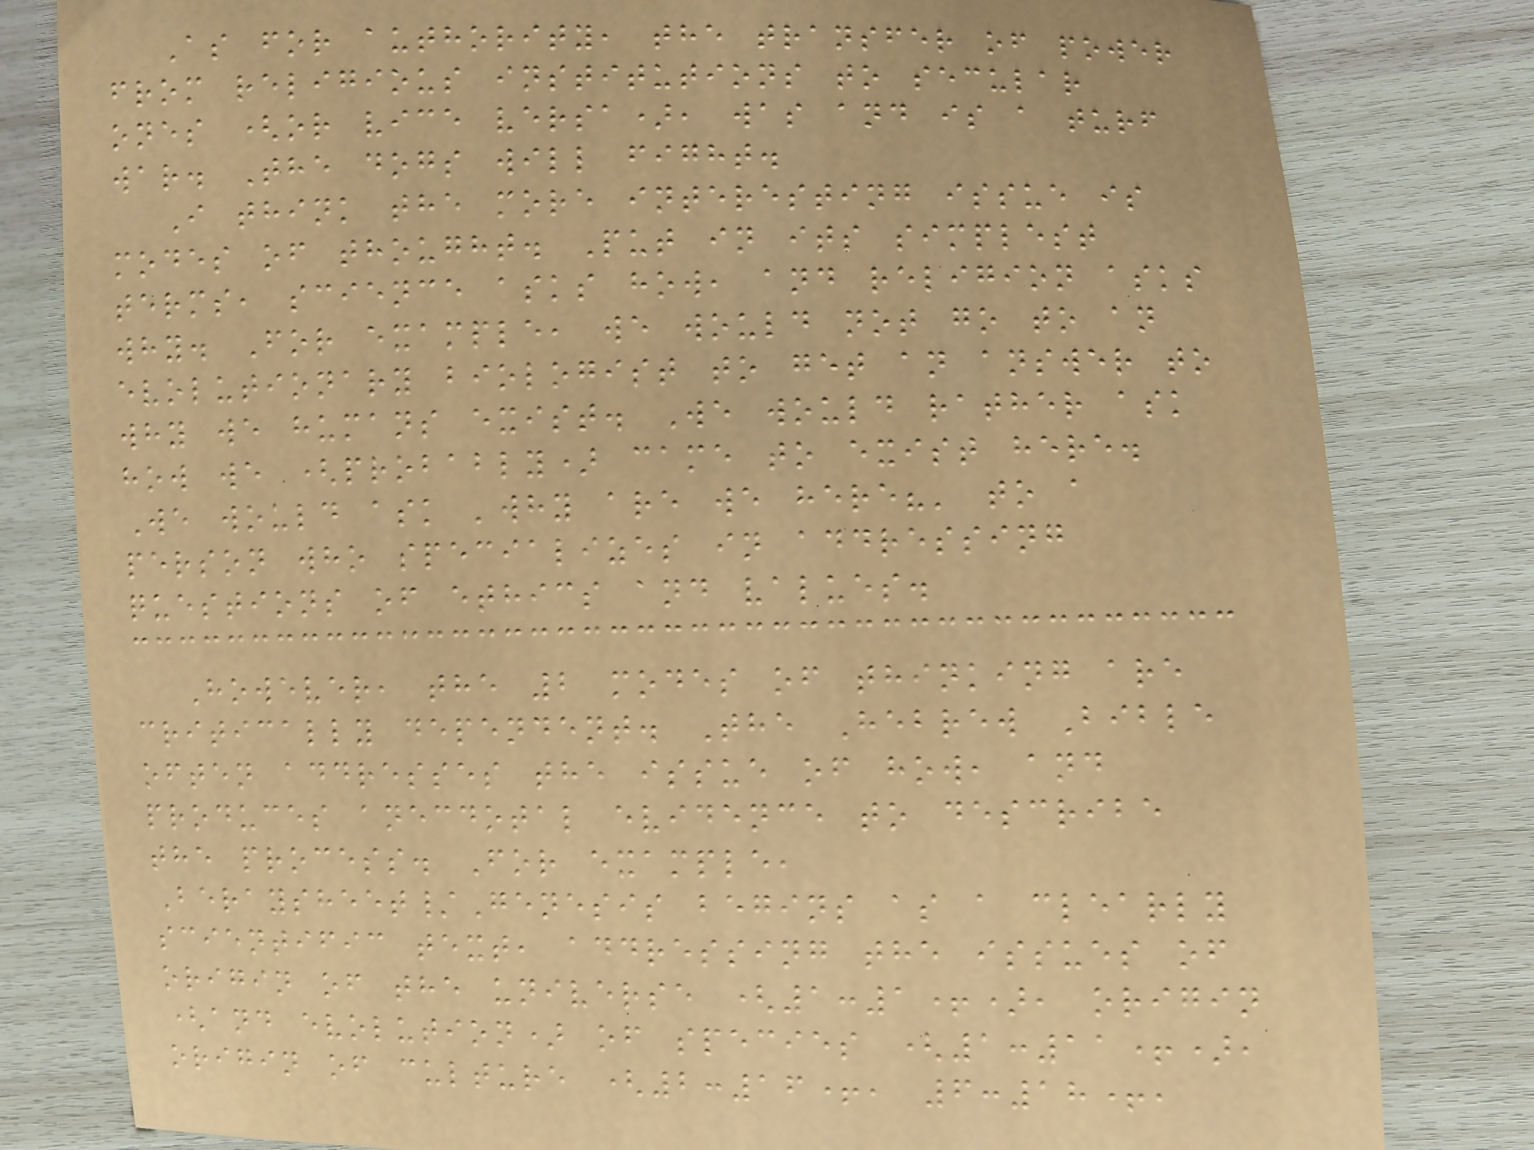As for authority, the transfer of power
from religious institutions to secular
ones (or vice versa), was and is a turf
war. The dogs will fight.
I think the more interesting issue is
modes of thought. Put in its simplest
terms, science asks how, and religion asks
why. For example, we would not go to an
evolutionary biologist to get an answer to
why we humans exist. We would rather ask
how we (probably) came to exist here.
We would ask 'why are we here?' to a
person who specializes in addressing
questions of ethics and values.
However, the 2 modes of thinking are
critically dependent. The Hebrew Bible
often addresses the issue of how, and
produces anecdotal evidence to describe
the process. For example,
Beraysheet/Genesis begins as a clearly
scientific text, addressing the issues of
origin of the universe (1:1+), origin
(and evolution) of species (1:11+),
origin of culture (2:16+, 6:18+,
